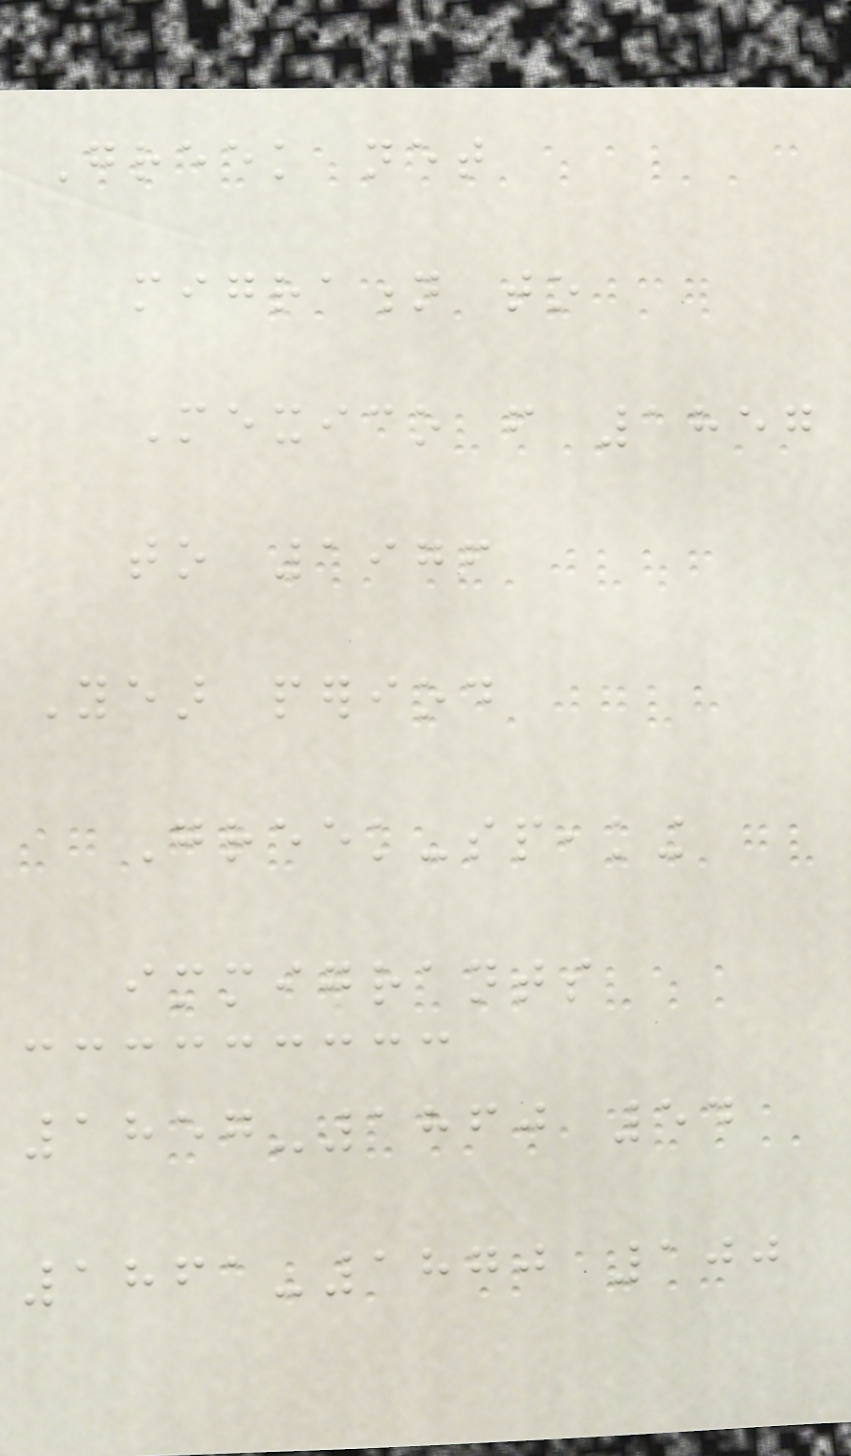Greek net
migration to
Mexico from 1857
to 1976
Year period
Greek-speaking
immigrants
1857-1860 54
1861-1870 100
